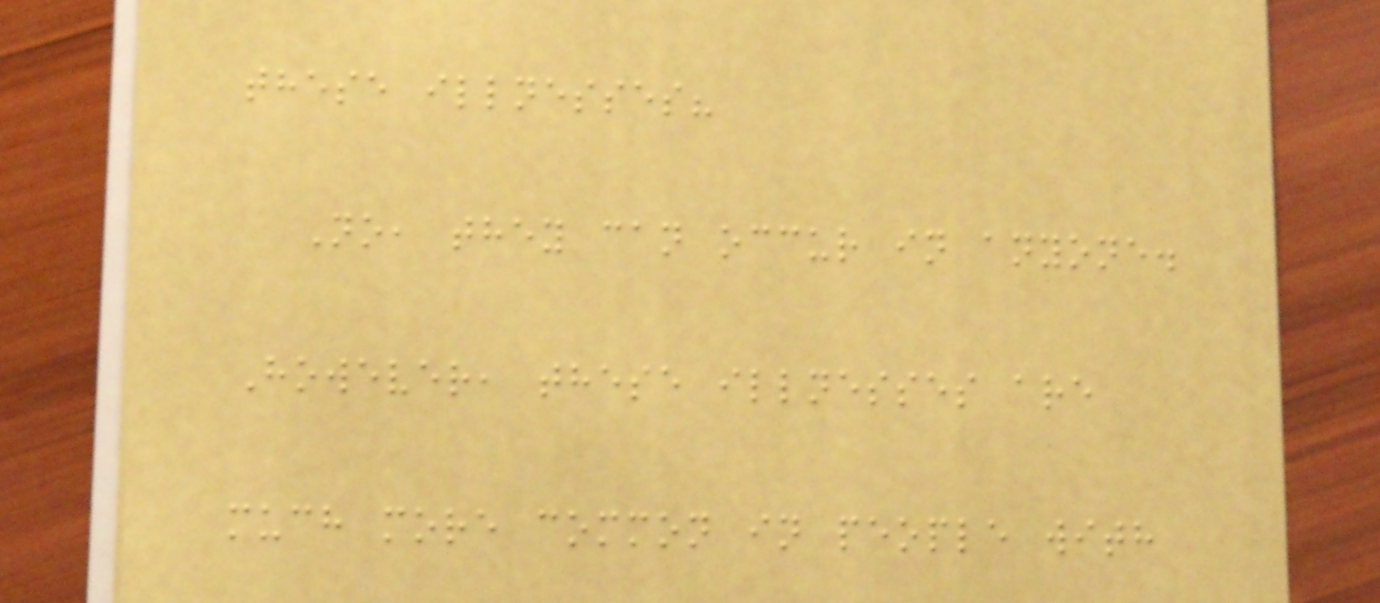these illnesses?
No, they can occur in anyone.
However, these illnesses are
much more common in people with
